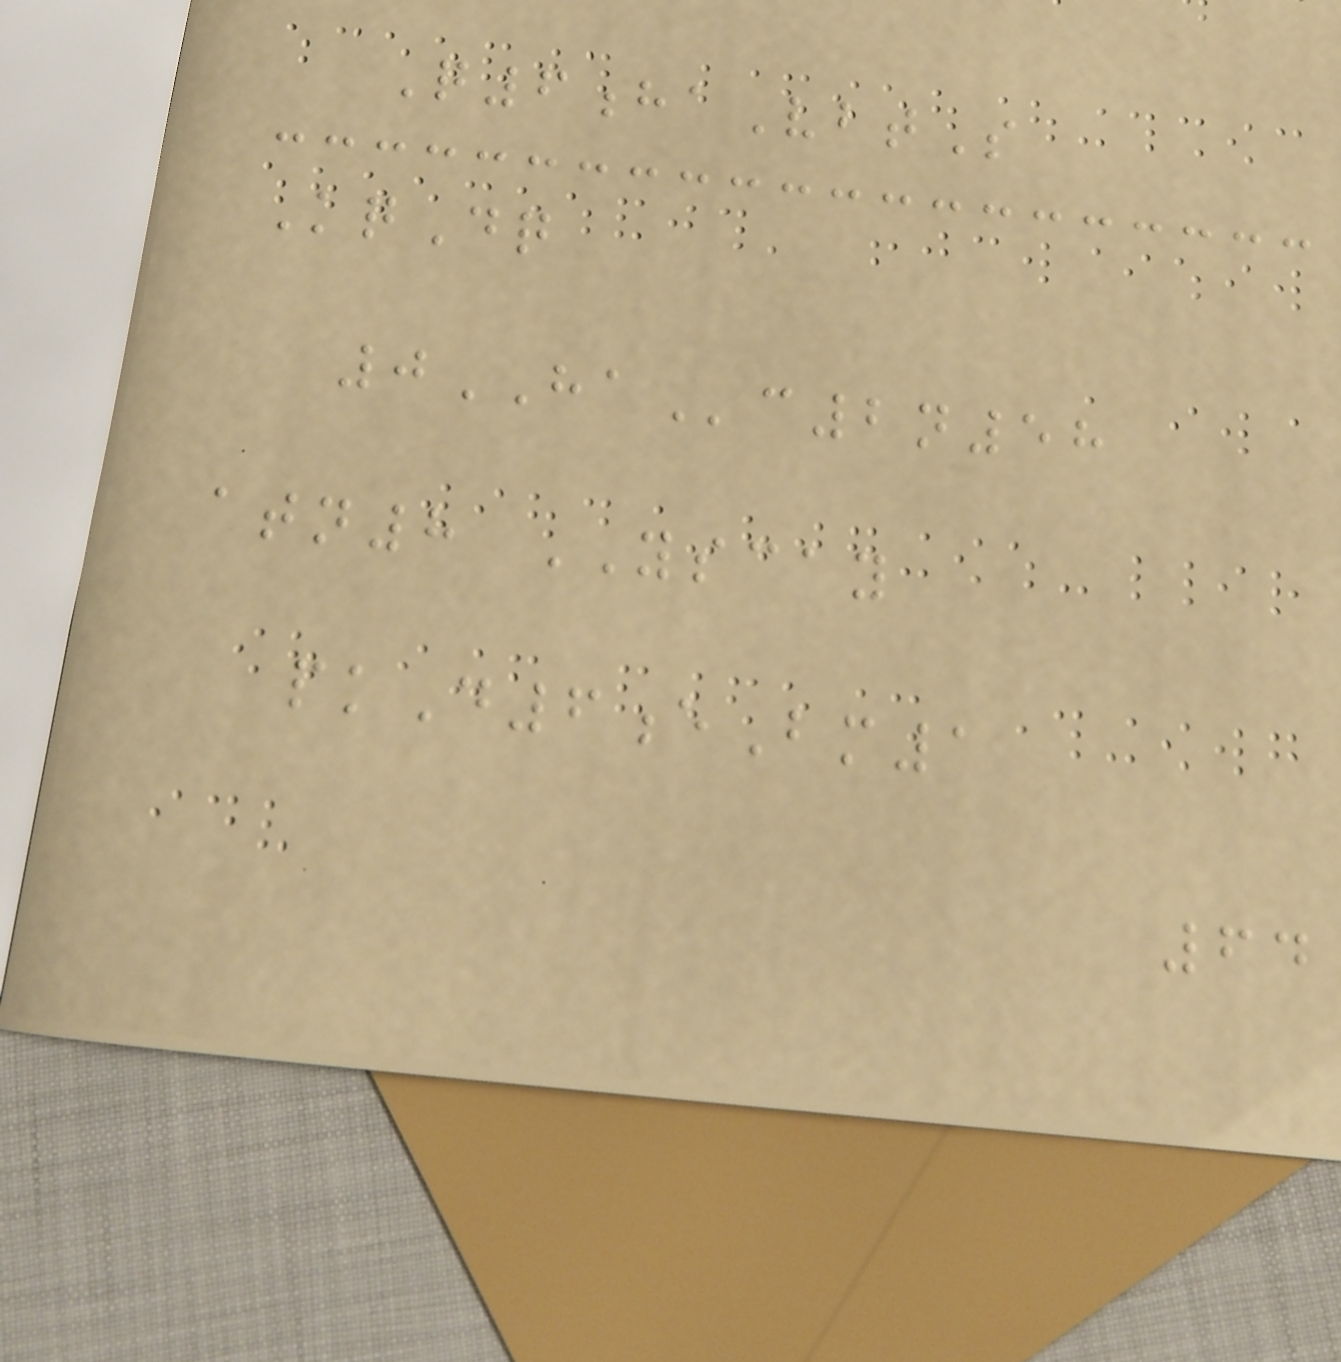Q6haVbtS
KqDq
0HAc2n58
atn8 YSCAY
pkD6eBm1
64
